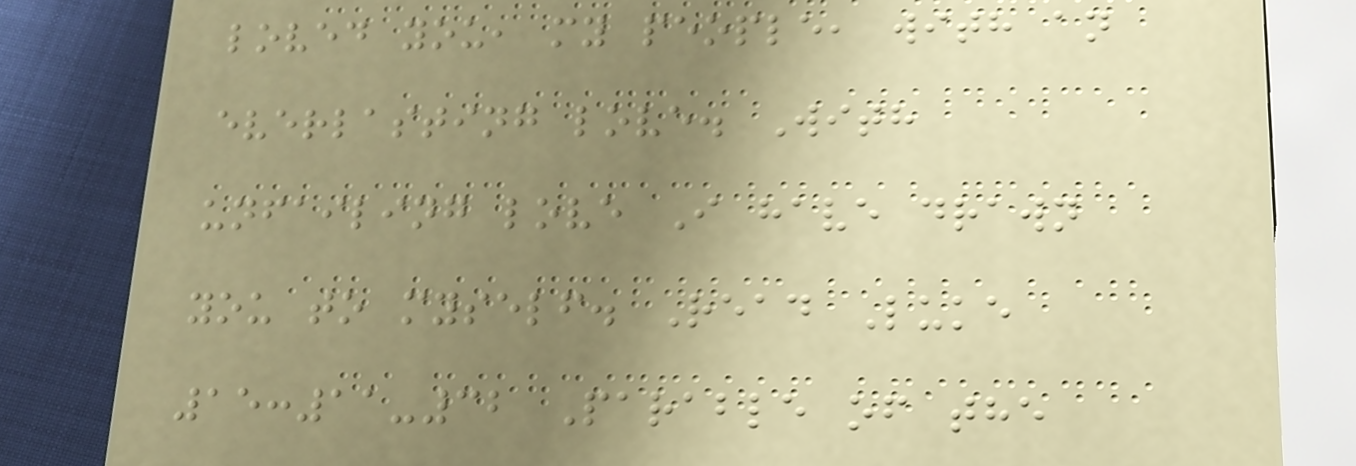loved you, my people, with an
everlasting love. With
unfailing love I have drawn
you to myself. Read Luke
15:11-32 Parable of the
